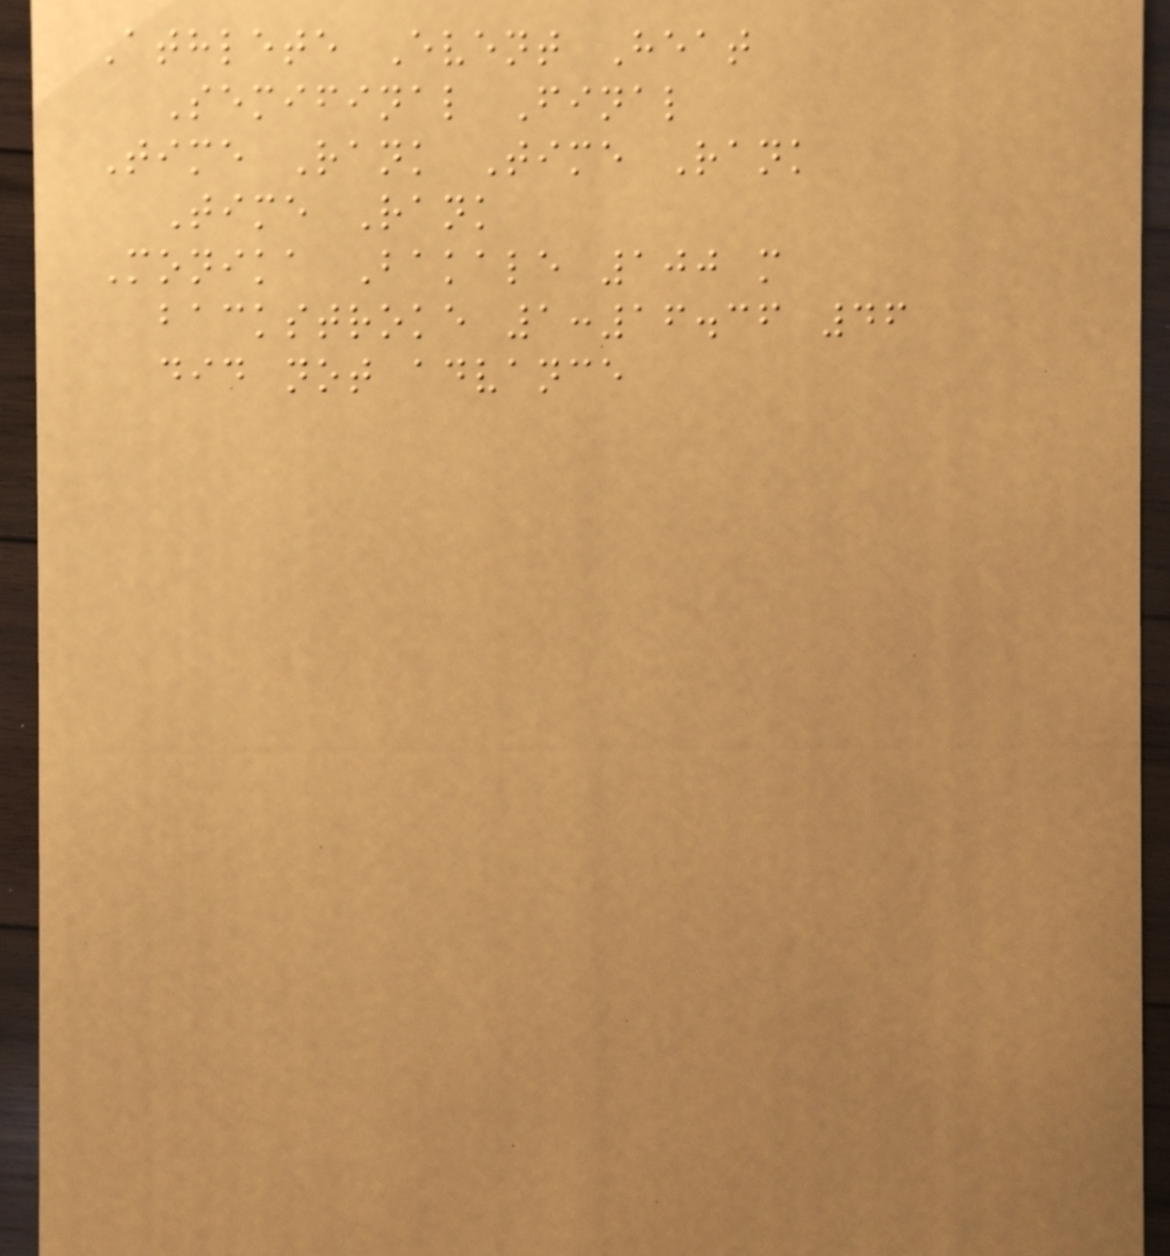Athlete Event Heat
Semifinal Final
Time Rank Time Rank
Time Rank
Monika Bakale 100 m
backstroke 1:16.36 46
did not advance
